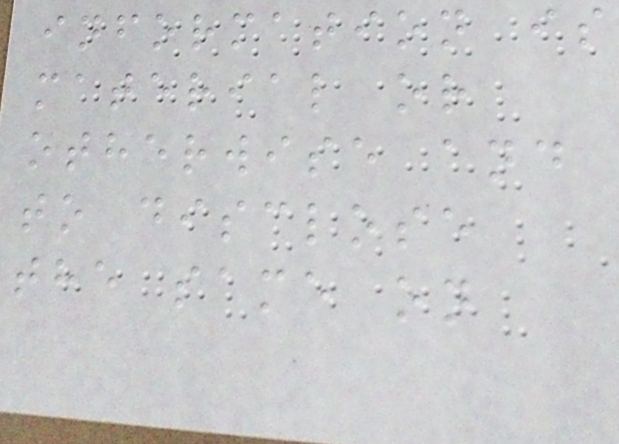information is
material or
otherwise and
to disclose
the same on
